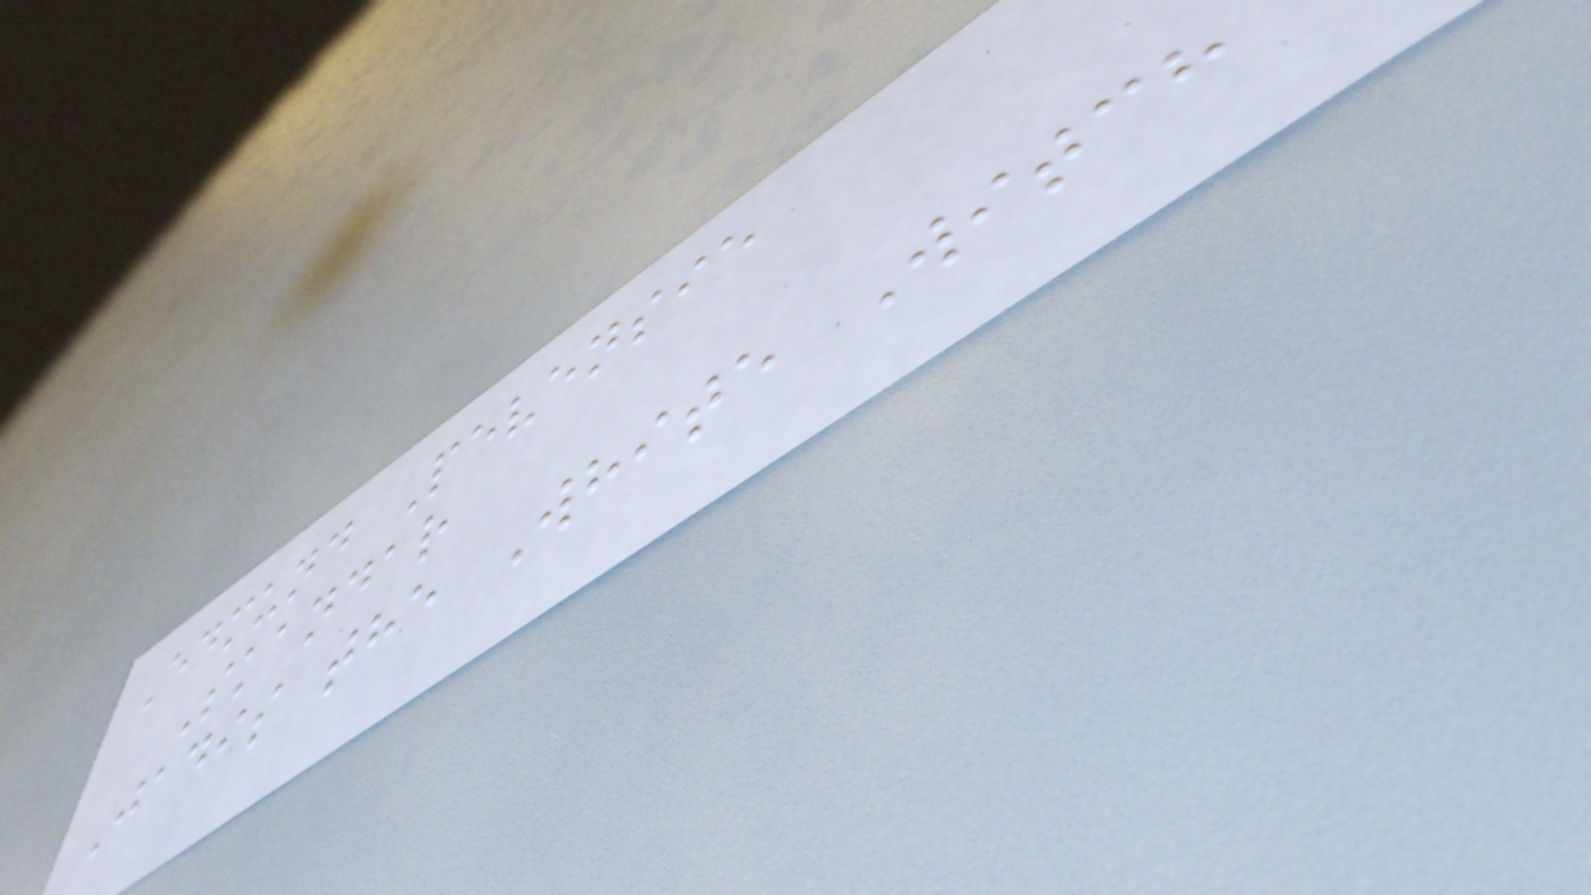Edmund Pevensie
Skandar
Jadis the White Witch
